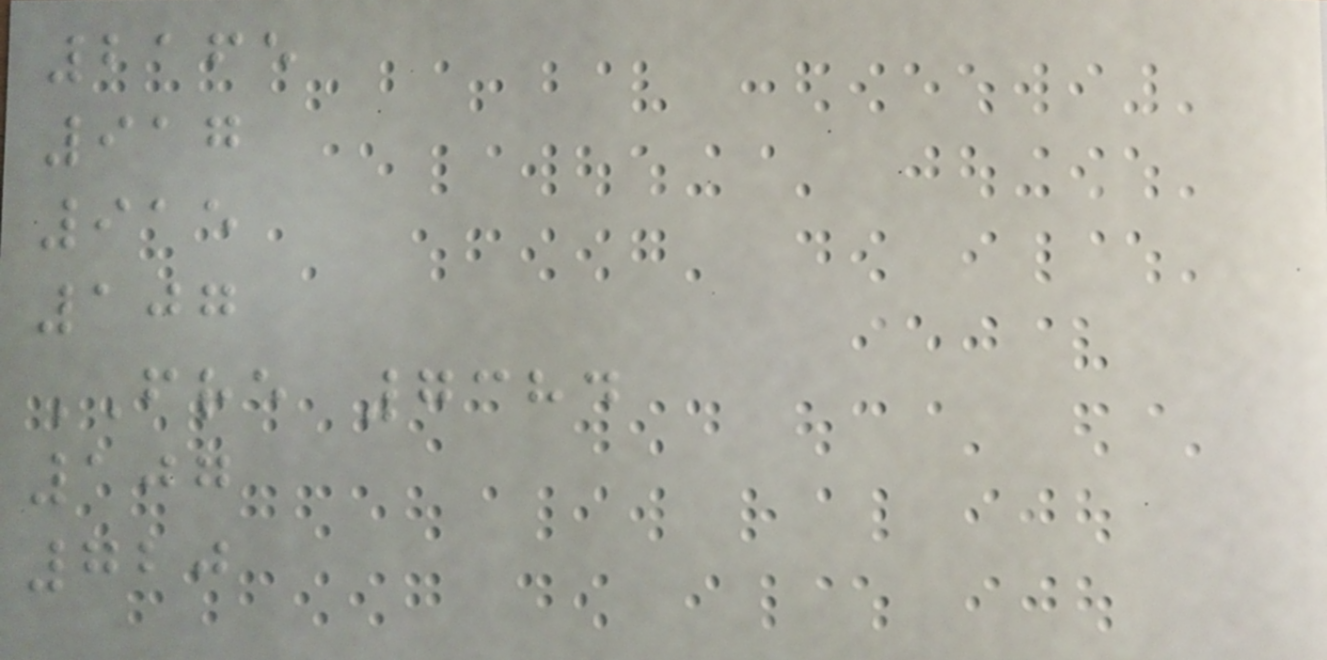2165
917
915
107
FRE 7384
107
720
